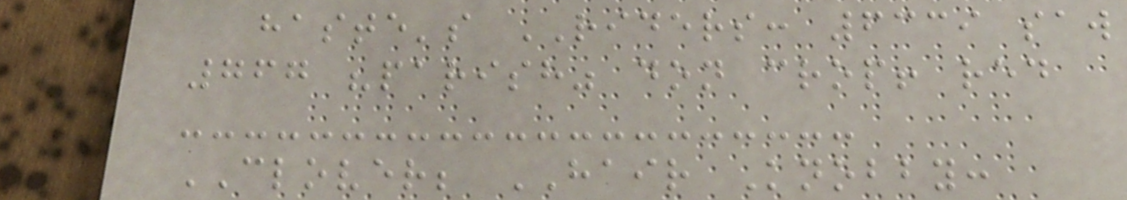haste's RIDERS: 6339 saw
767 "parish" don crop! red
CLOVER; HAIR Knobby:
